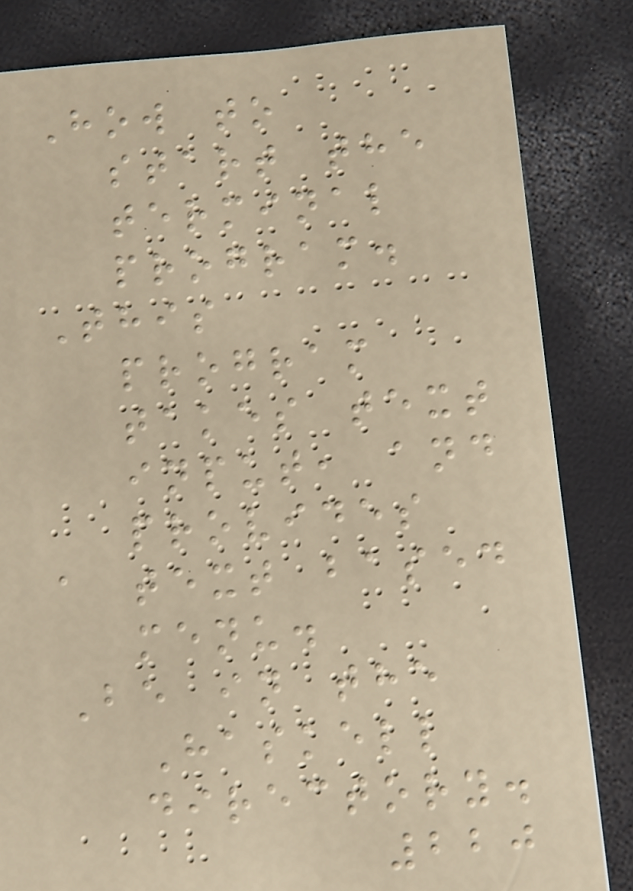How to
start the
terminal
program.
This
program
takes text
input, and
provides
a text based
menu.
Be in the
Haskell
directory.
220
